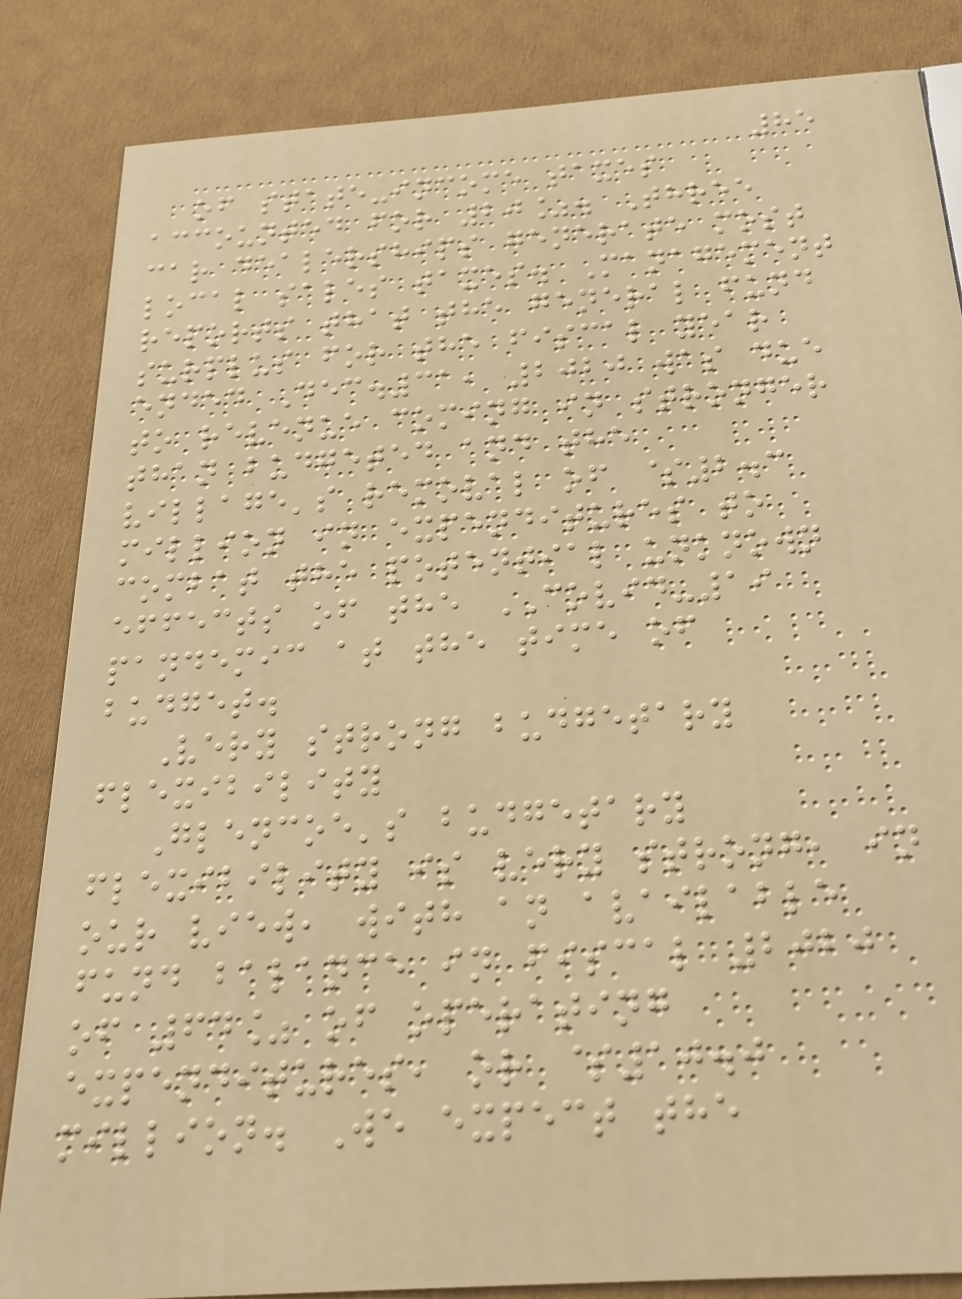85
of state-income taxes
accounted for 20%. Three
car dealerships generate most
local sales taxes. Management
reports that the general fund
surplus for the fiscal year
ended Dec.31, 2020 was due
to revenue coming in stronger
than budgeted and the
village's removal of $2.3
million in expenditures to
combat the potential unknown
effects of the COVID-19
pandemic at the time of
budget.
Very strong budgetary
flexibility
Glencoe's budgetary
flexibility is very strong, in
our view, with an available
fund balance in fiscal 2020
of 64% of operating
expenditures, or $10.0
million. We expect the
